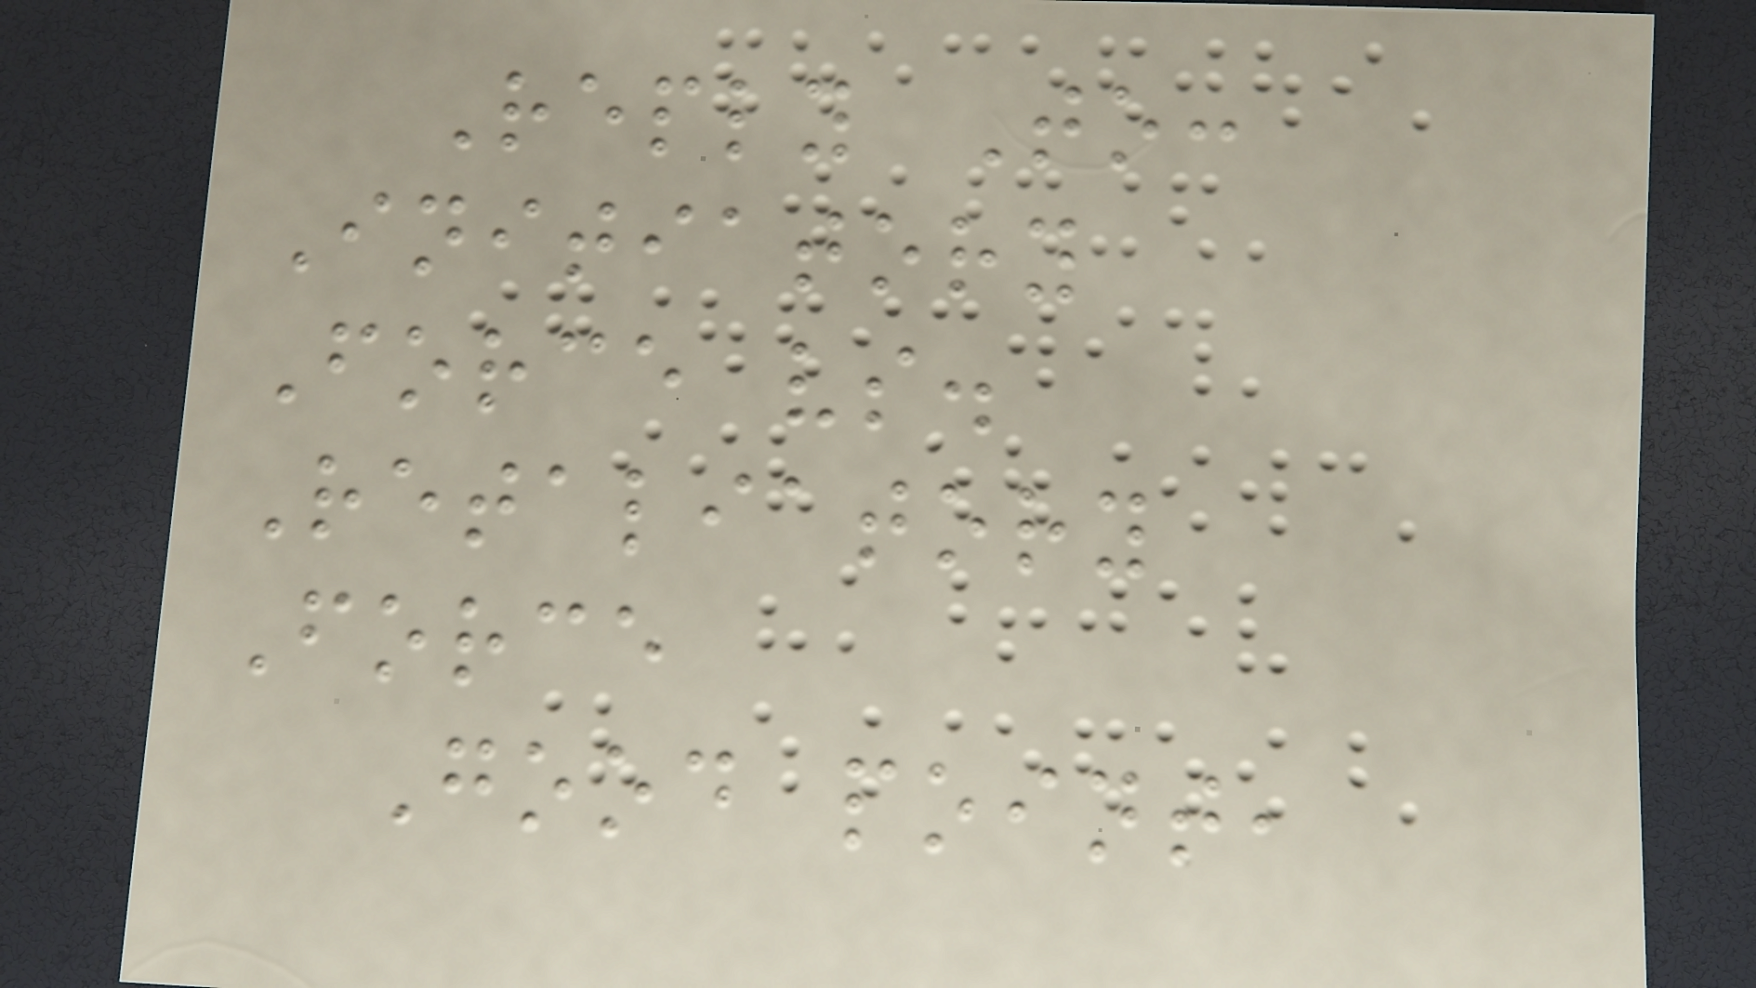Reply To:
Initiatory
Force vs.
Retaliatory
Force
Good point,
